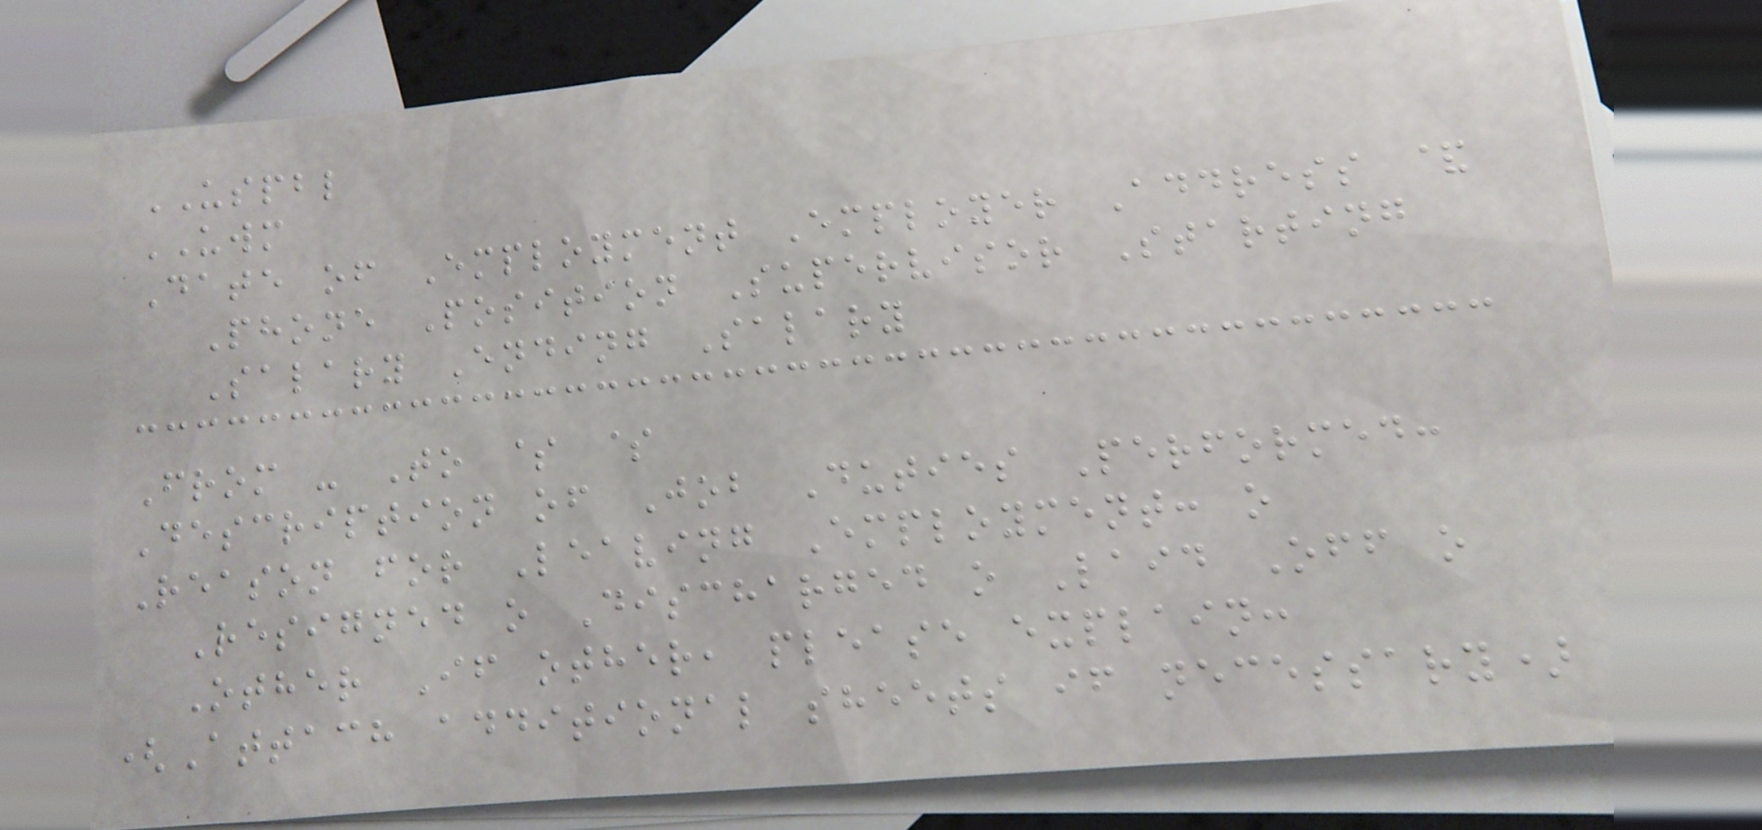USPBL
UWM
Date of Employment Employer Address &
Phone Position Supervisor Starting
Salary Ending Salary
From - To $ $
Description of Job Duties Performed:
Reason for Leaving Employment: o
Resigned o Discharged o Laid Off o
Other If other, please explain:
(Attach additional sheets if necessary)
